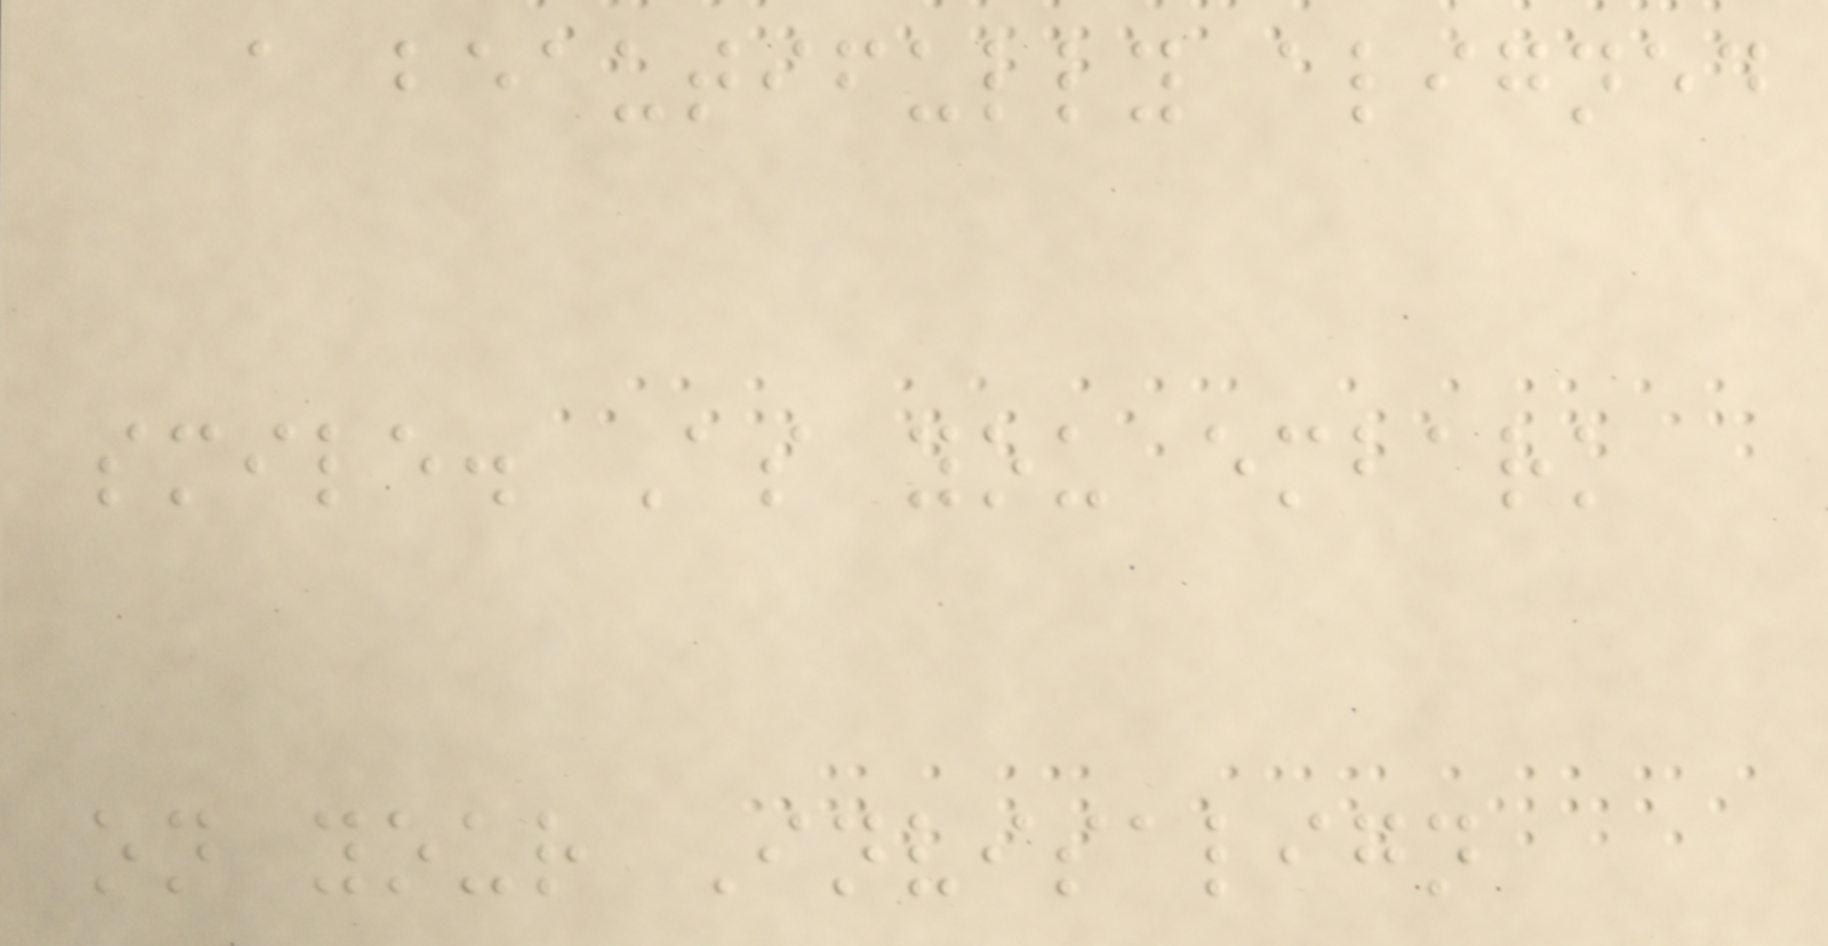a beautifully aligned
smile. As you embark
on your Invisalign
